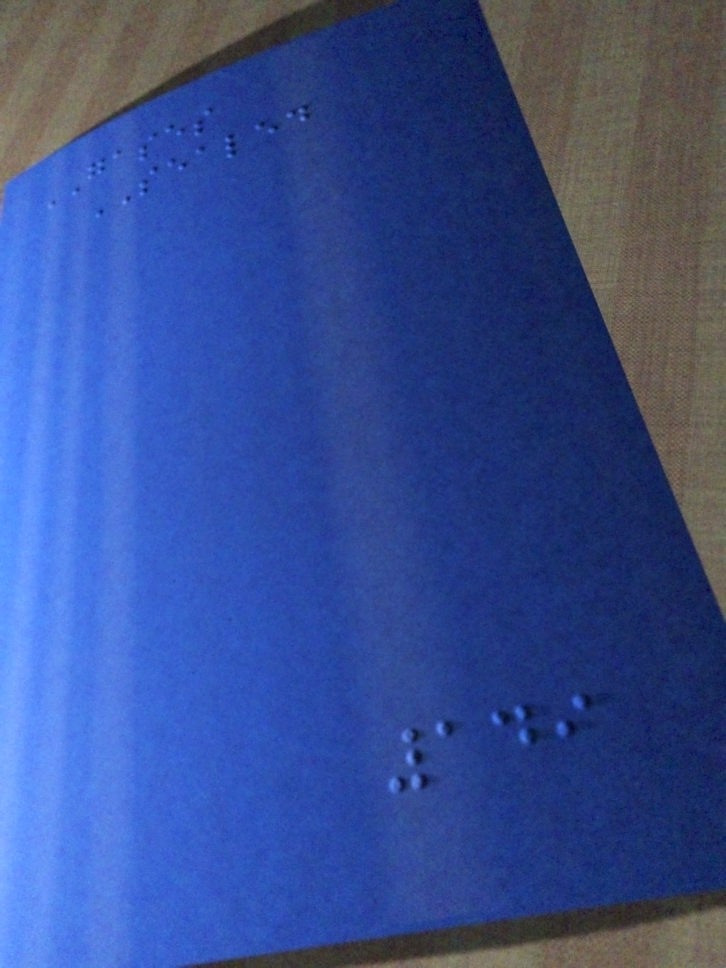GASES
SEALED
149
